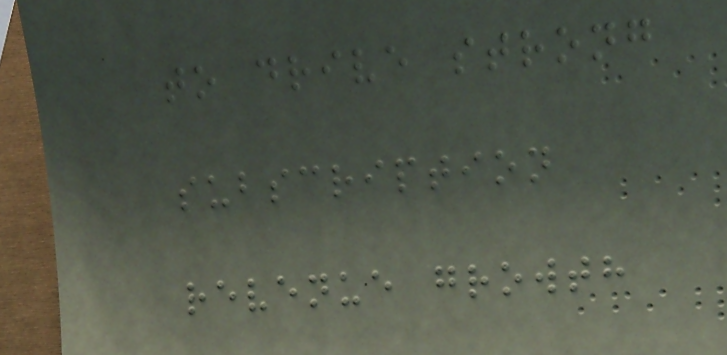to drive strong
subscription
revenue growth
